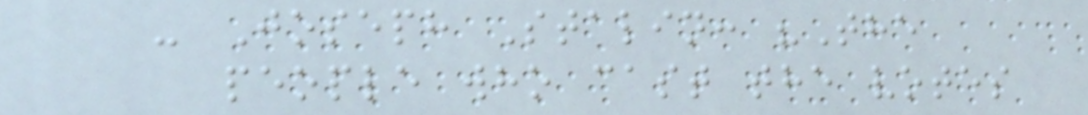- Joseph Stalin: "The
people who cast the votes
